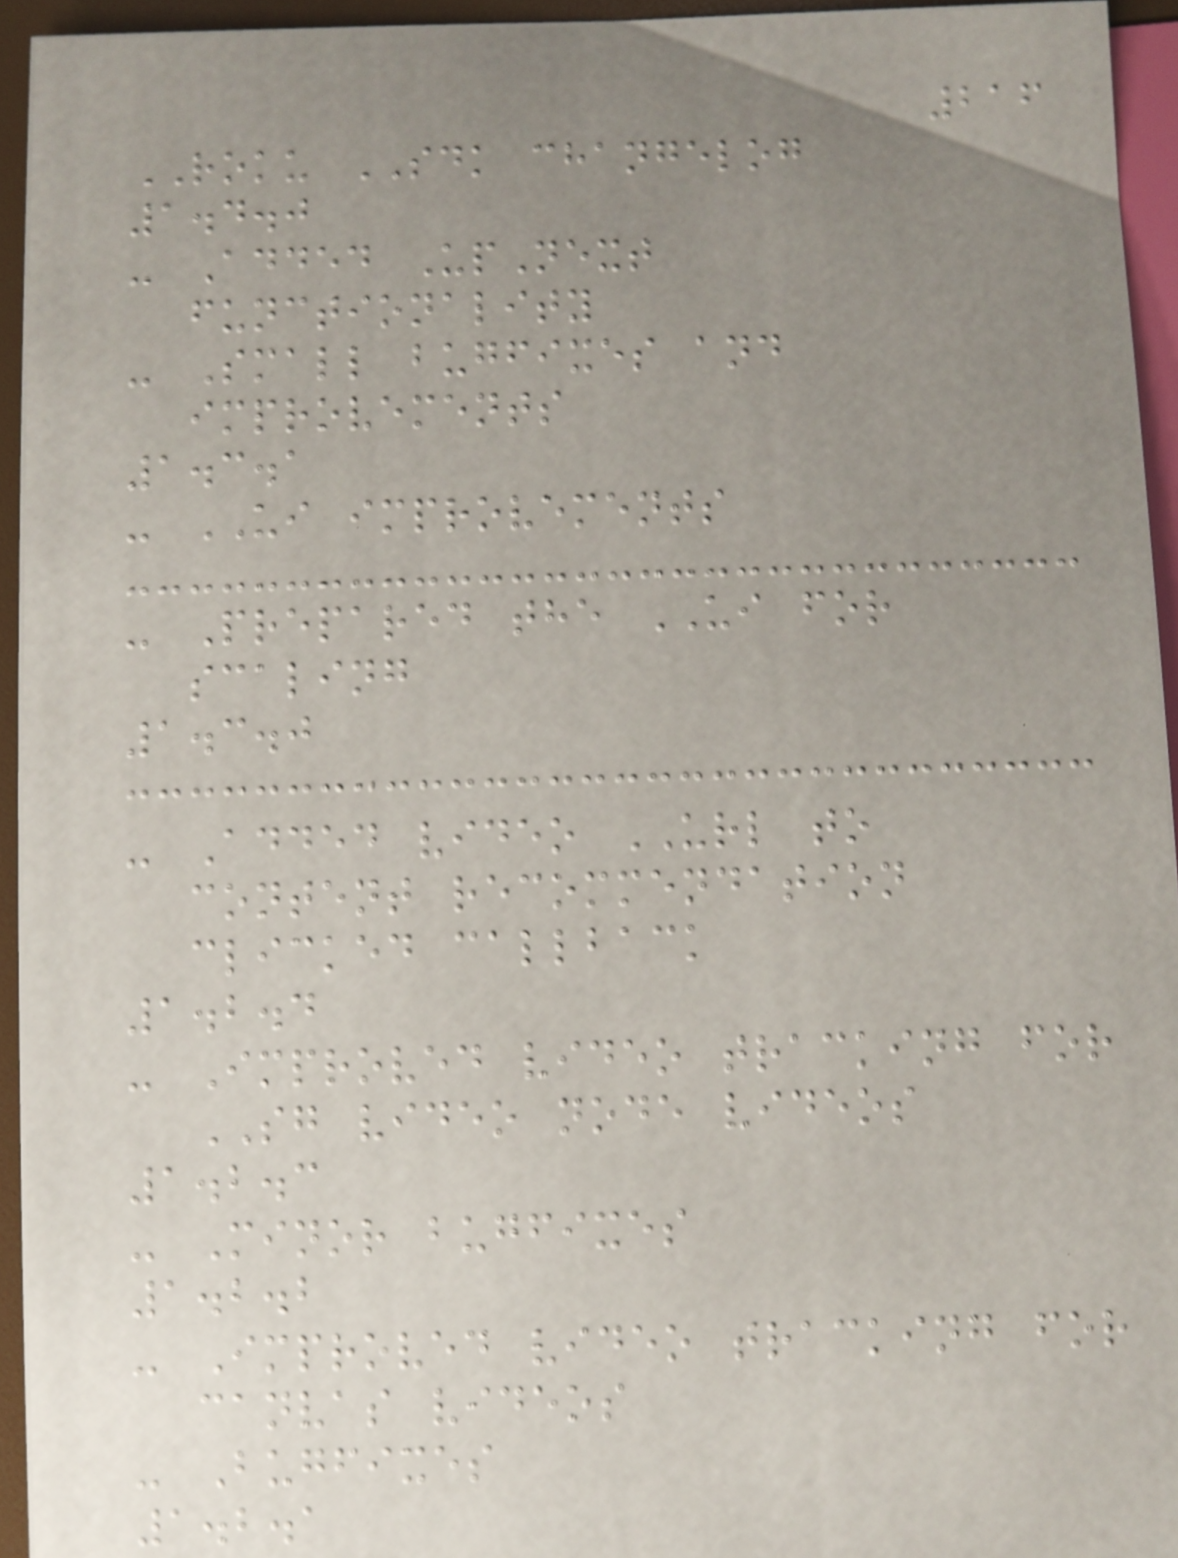216
ROKU SDK changelog
1.4.0
- Added UpNext
functionality
- Small bugfixes and
improvements
1.3.1
- UI improvements
- Prepared the UI for
scaling
1.3.0
- Added video URL to
content recommendation
clicked callback
1.2.4
- Improved video tracking for
SG video node videos
1.2.3
- Minor bugfixes
1.2.2
- Improved video tracking for
canvas videos
- Bugfixes
1.2.1
